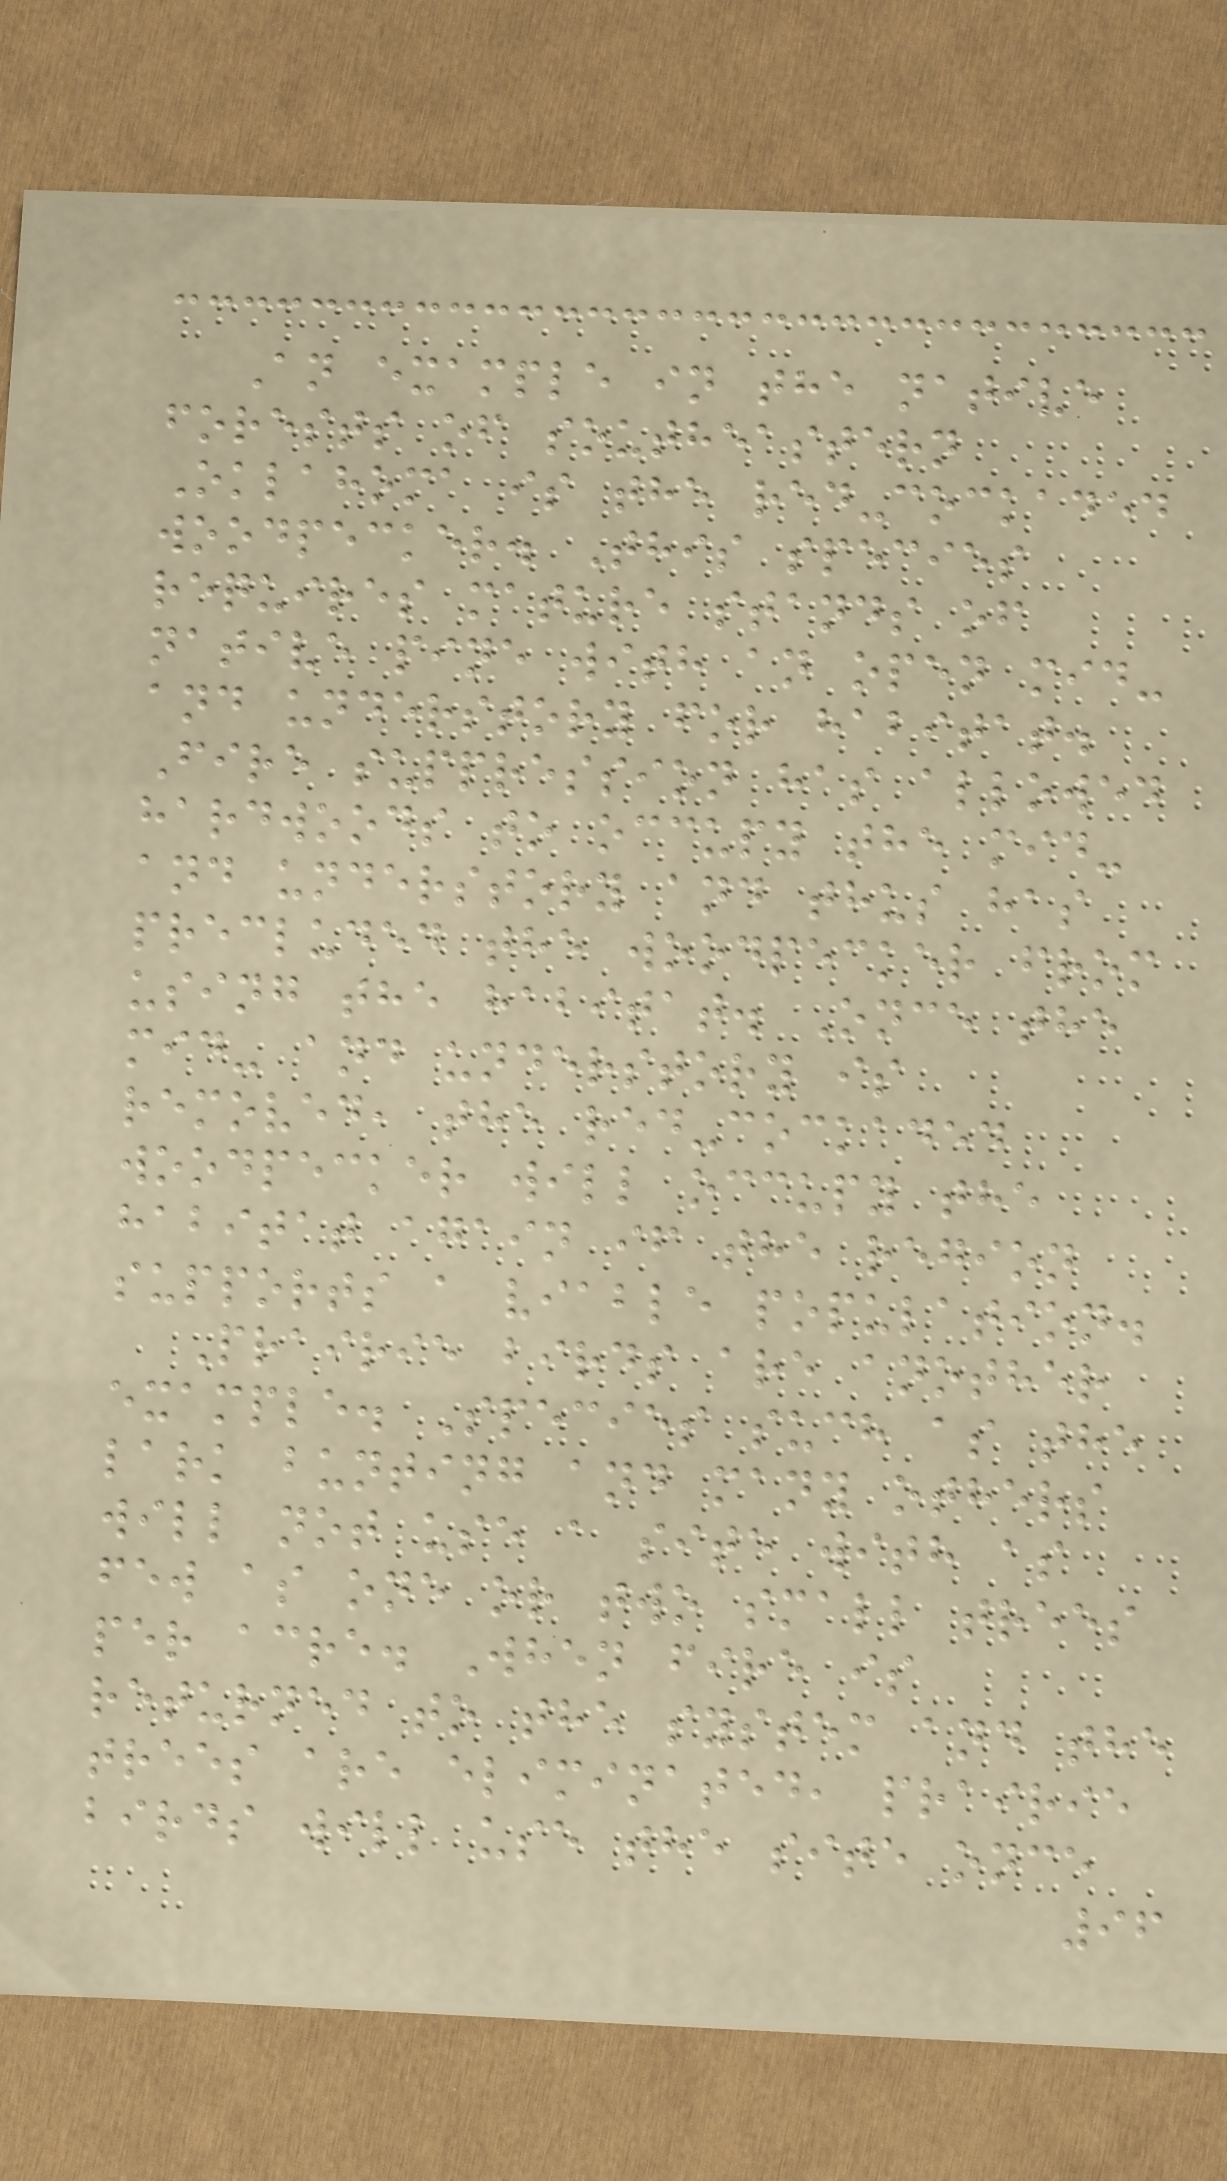An example in the native
forests of southeastern
Oklahoma is the red-cockaded
woodpecker. This species
requires mature stands of
native pine with an open mid-
and understory for habitat.
Fire suppression has allowed
hardwoods to occupy the mid-
and understory and thus has
precluded the woodpecker from
using the habitat. Once the
mid- and understory is
removed, the red-cockaded
woodpecker will occupy the
habitat again if the region
supports a viable population.
Prairie birds are another
example. Species such as the
lark bunting and many others
will not use a site with as
few as one or two small trees
per acre. When fire is
returned to the system and the
trees are eliminated, prairie
birds will use the site once
96
